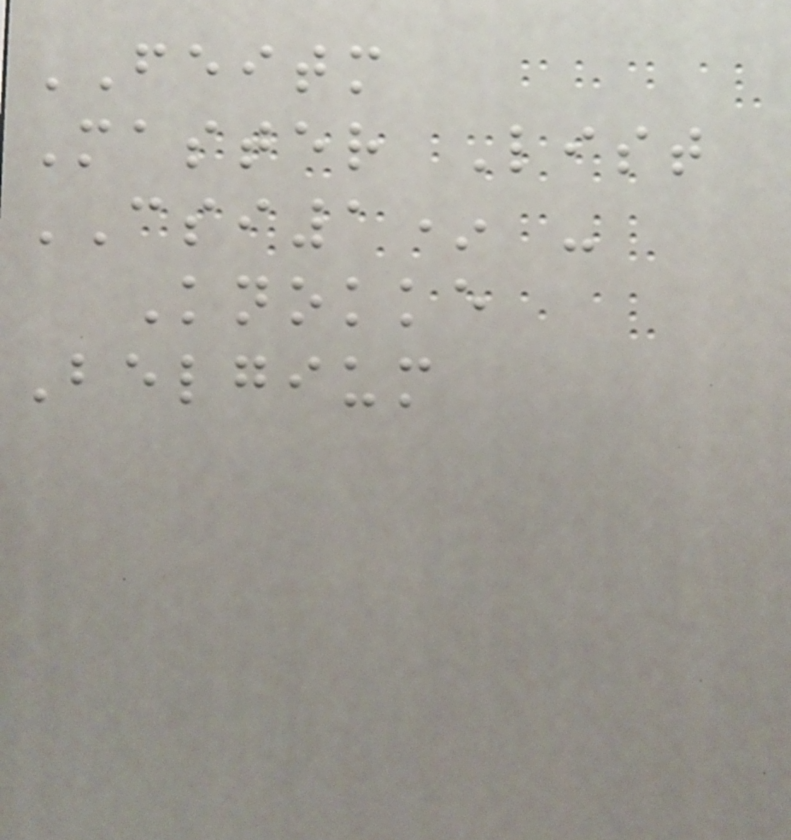FEITM
Master List
CSI1* -
Knokke
Belgium
